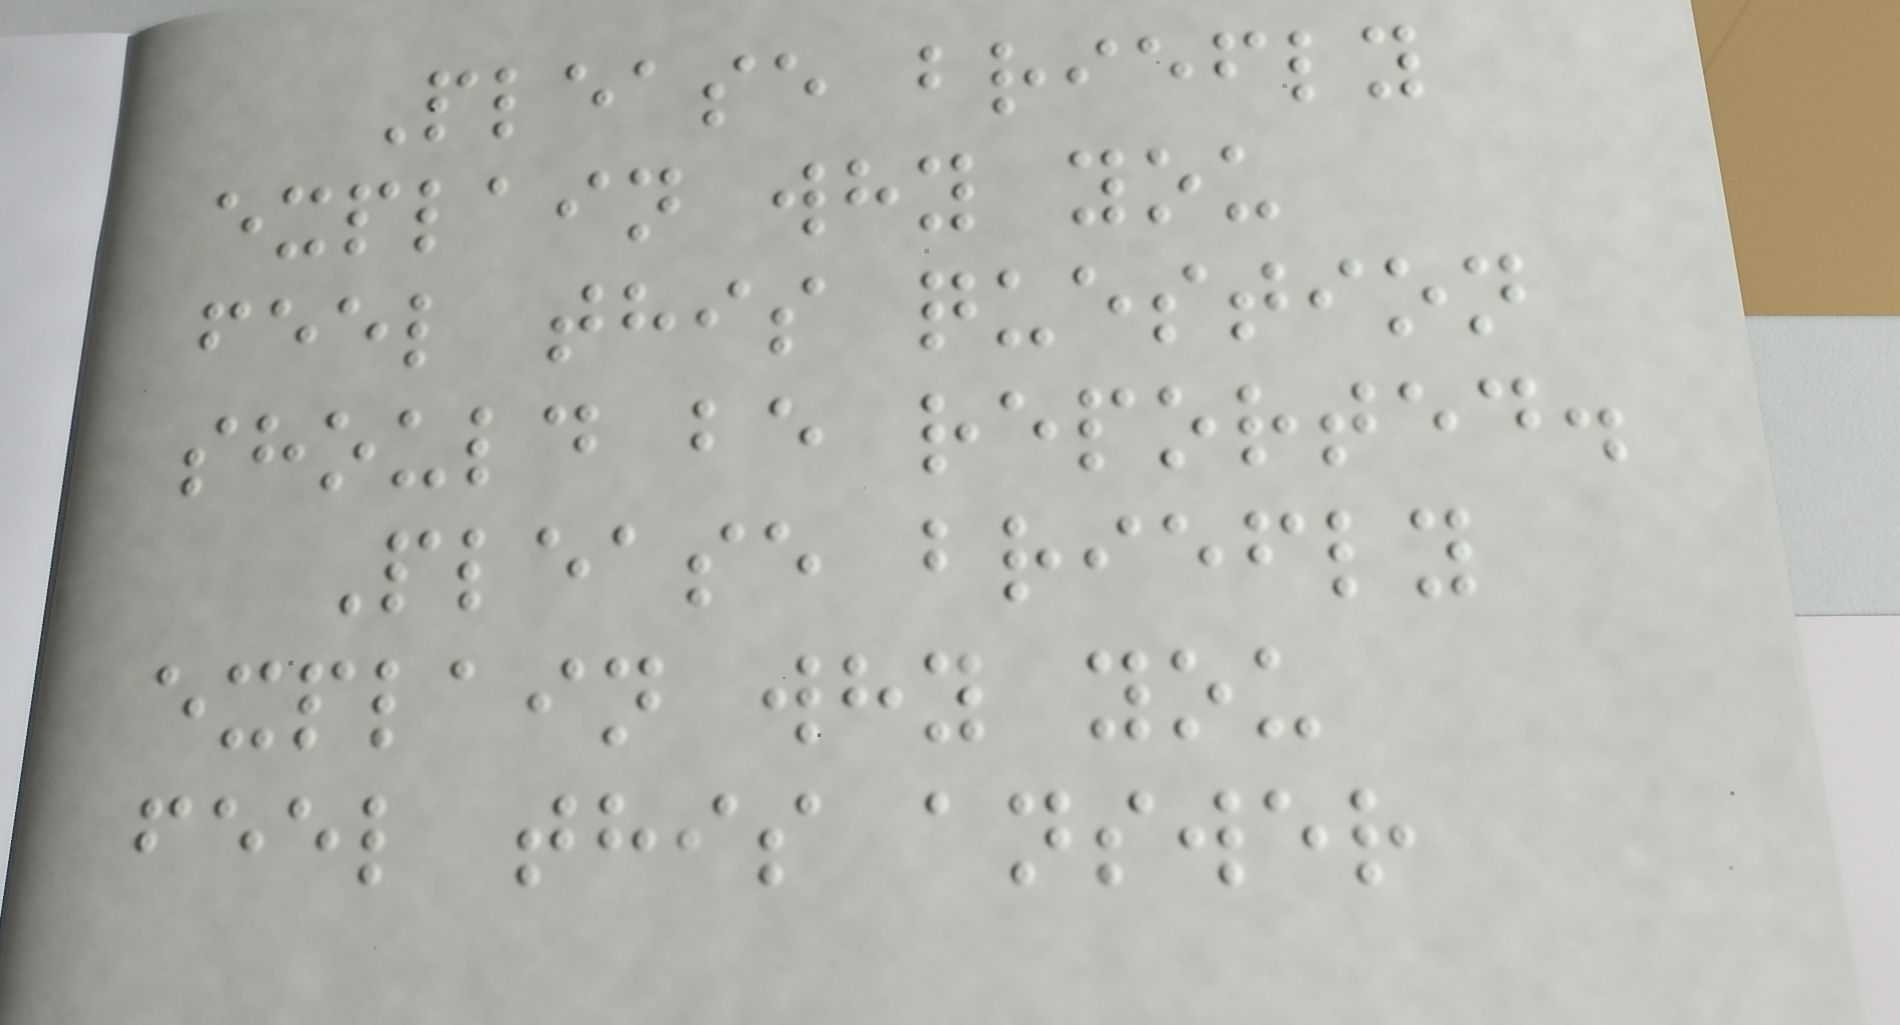Please briefly
explain why you
feel this question
should be reported.
Please briefly
explain why you
feel this answer
